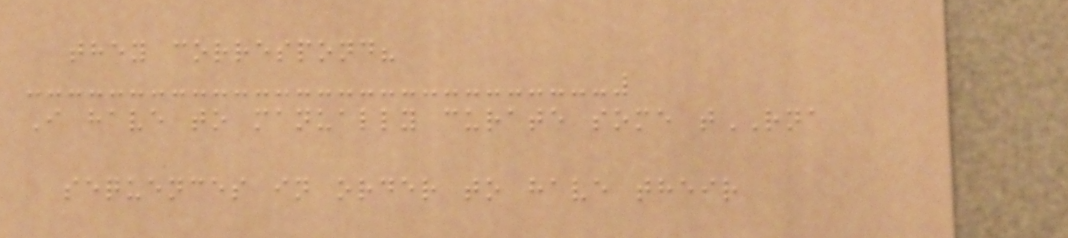they correspond?
I have to manually curate some tRNA
sequences in order to have their
